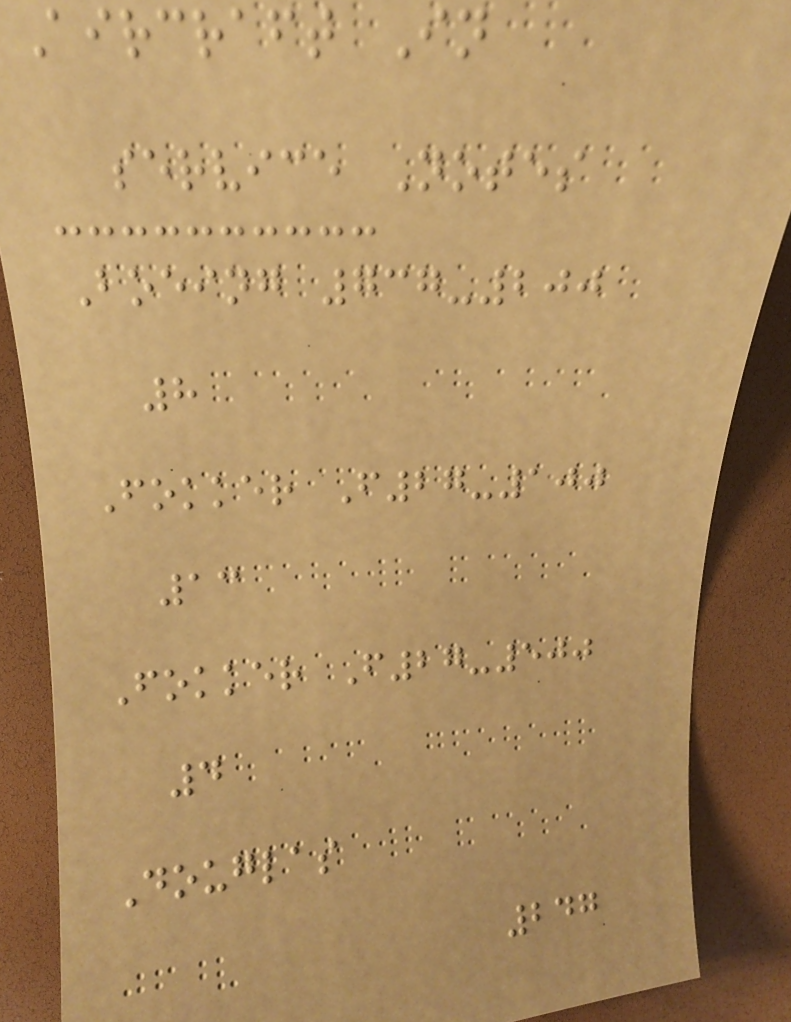Aircraft In
service Notes
Boeing 737-200
8
Fokker F27-100
13
Fokker F27-500
4
Douglas
247
